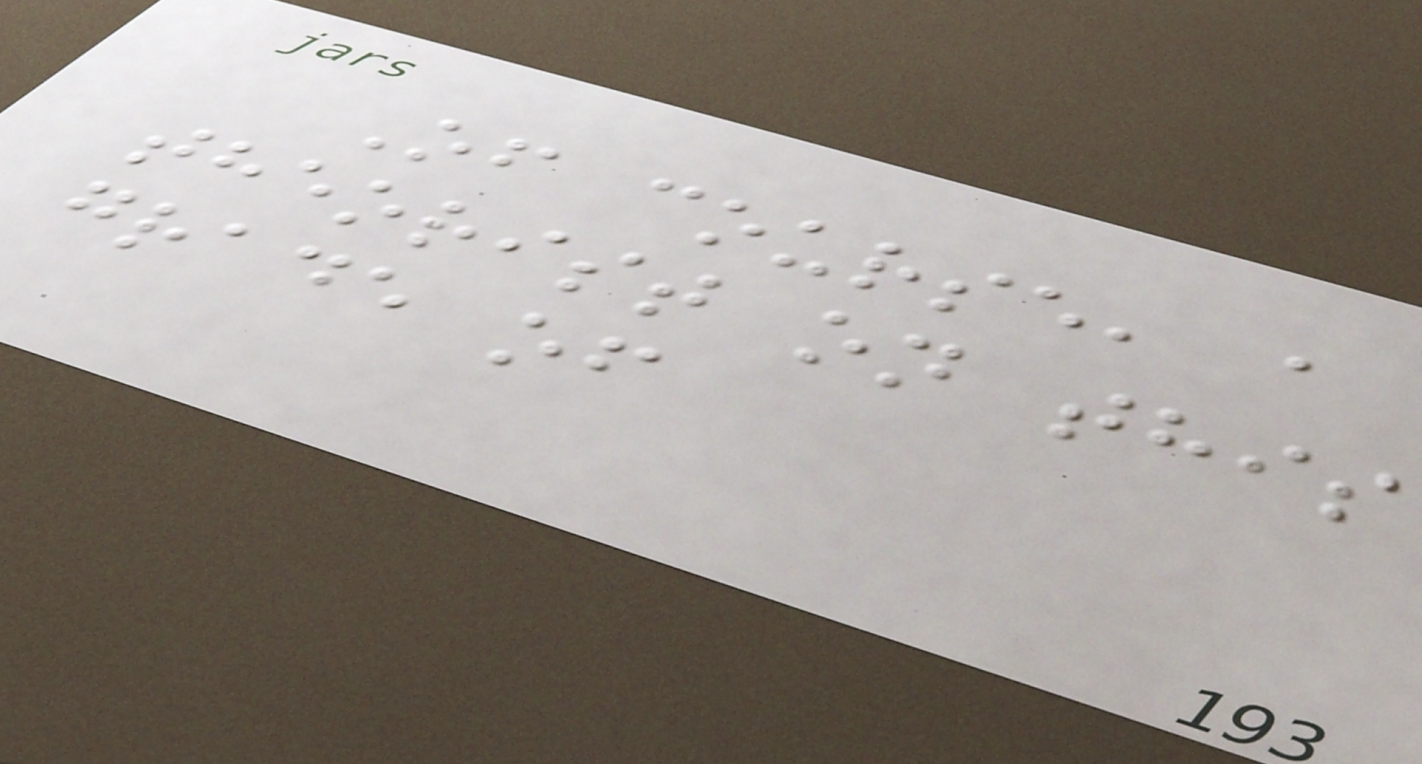Of course, a
theorist on this
grade of
